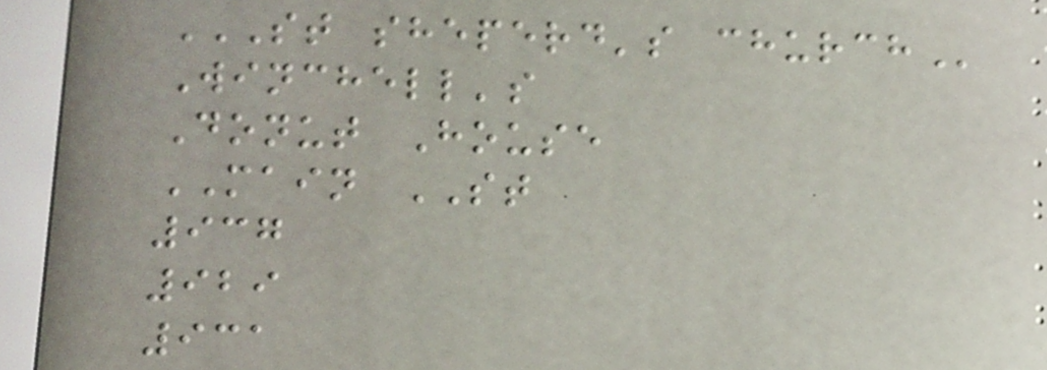ST SHEPERD'S CHURCH
Winchell's
Donut House
MAIN ST
937
929
931
